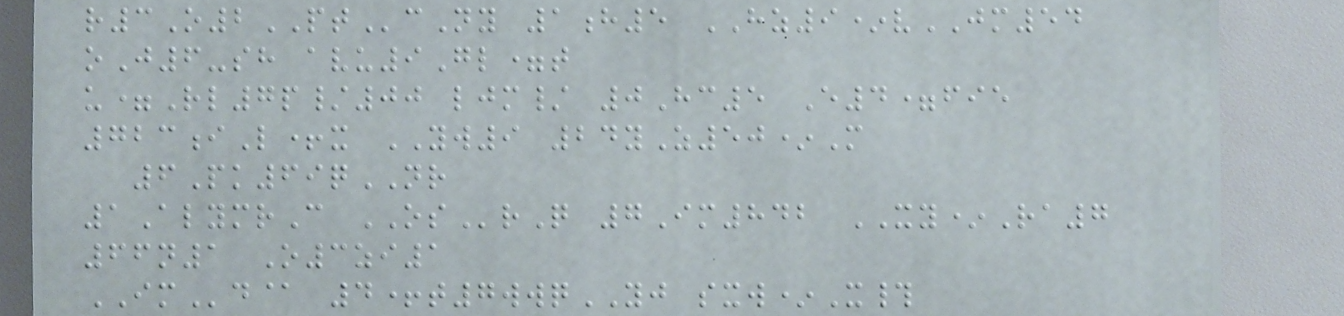r3O2PTcNy 1h5 HZ9*vJM54
oJ6-sh avu9Gl=t
u=Rl7p/00 ljm/ 0Hc5 E4=fie
723iL+x YW9 24yZ50*M
6Pk69qNR
1AlymrC OSrQ 7Im842 XY*Ra7
66n1 O3zi1
IMd@ 4+t7wwqYJ sxw*X#
